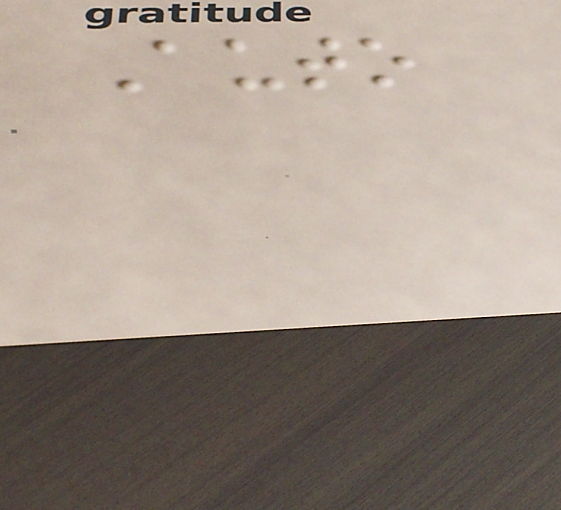Auto
